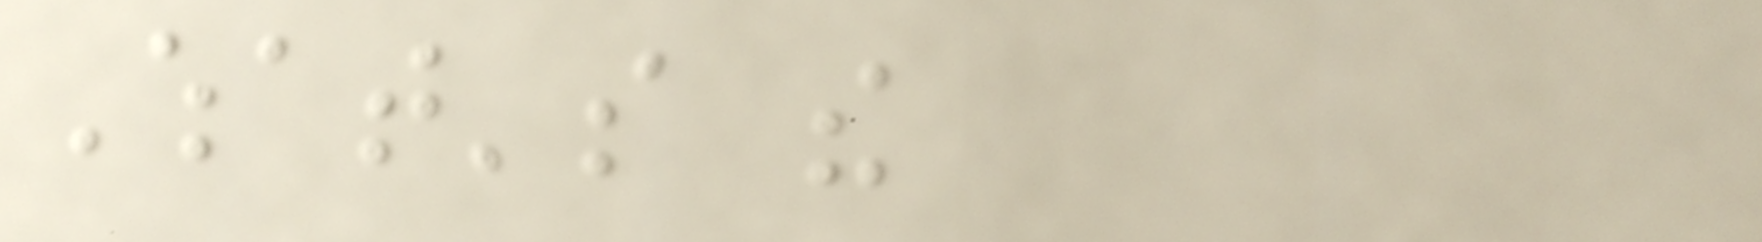What's the
